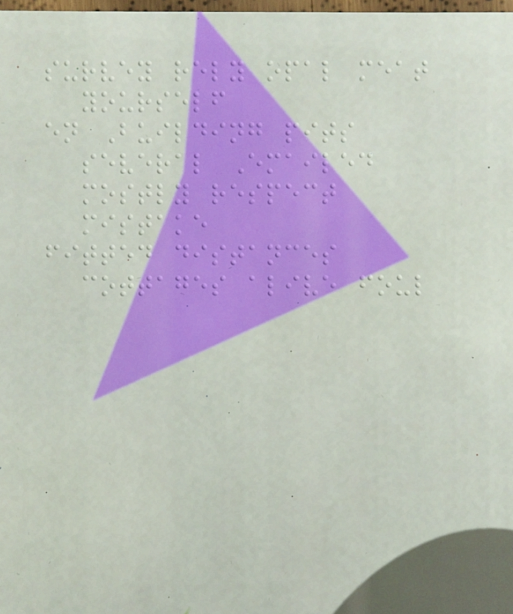survey rely opal meat
yourself
en Building pits
several Emailed
mostly respect
mistake
fitted distances
cottages alive foul
